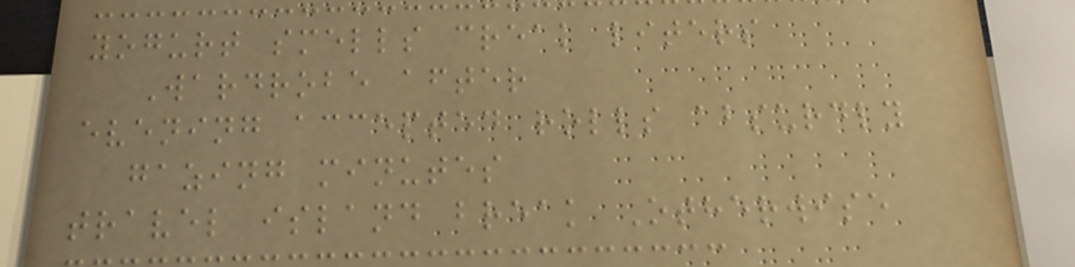yogurt smells creak liters
Wardrobe after
evening accepted rolls absurdly
gazing minutes
travel island break Otherwise
